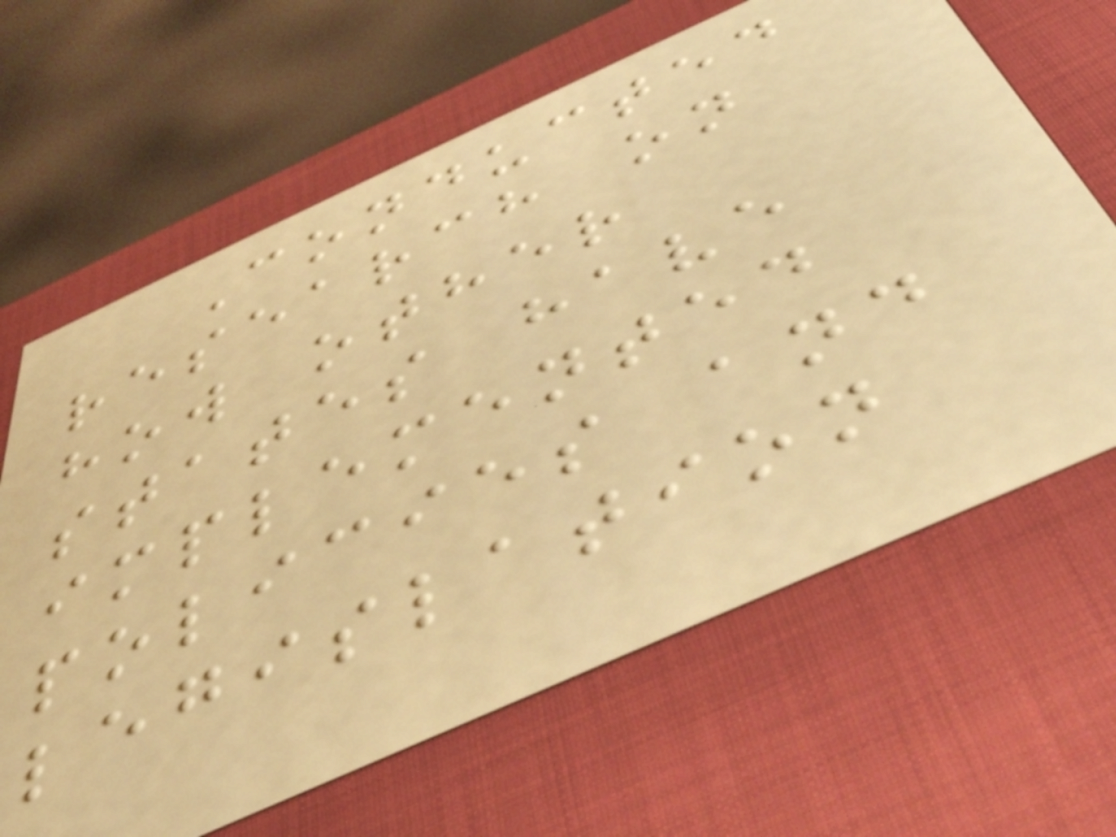Conducted
research on
how other
states have
implemented
policies and
legislation
